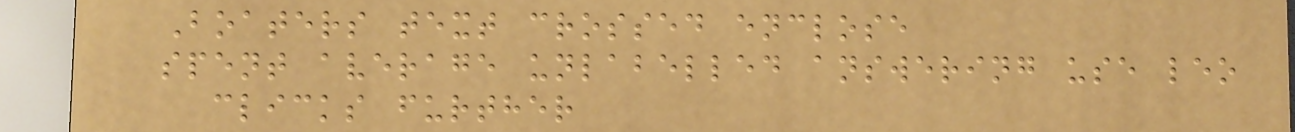Boaters text crossed enclose
spent average unlabelled answering use leo
clicks further
